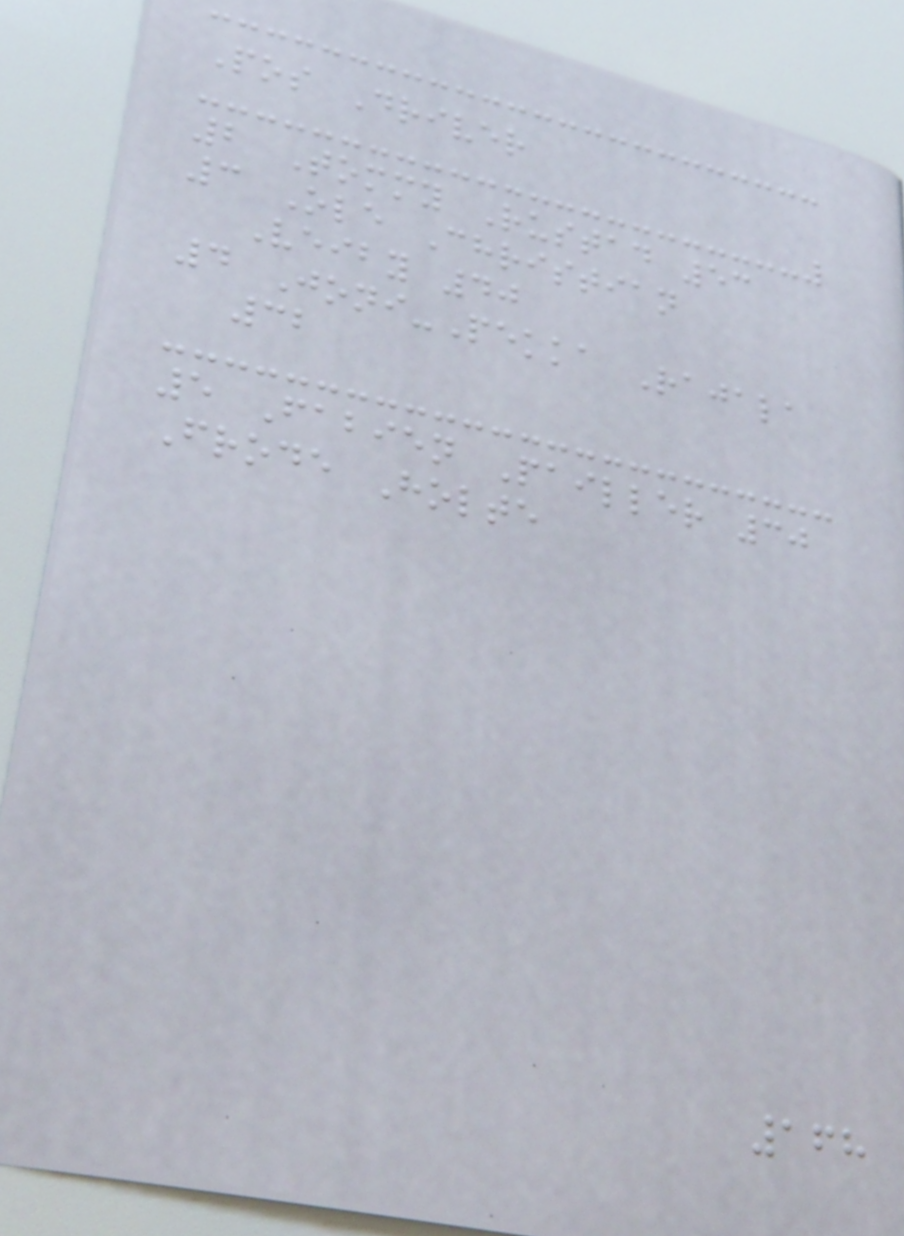Pos Driver
2 Tommy Rustad 53
3 Ole Christian
Veiby 40
4 Joni-Pekka Rajala
32
5 Fabien Pailler 30
Frode Holte
168
